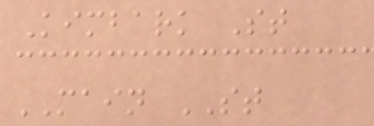Kimbark St
MAIN ST
